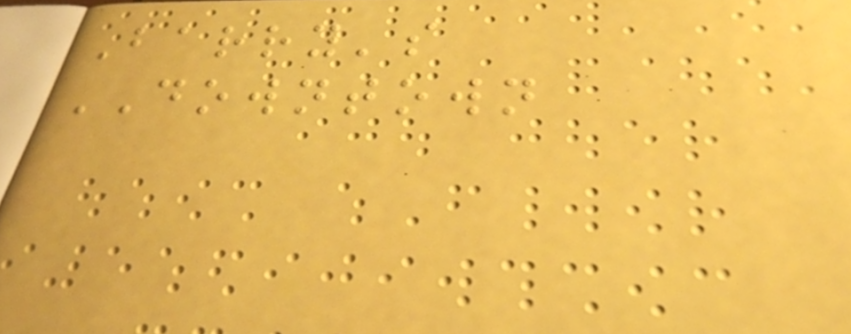Barry's
DOWNTOWN
